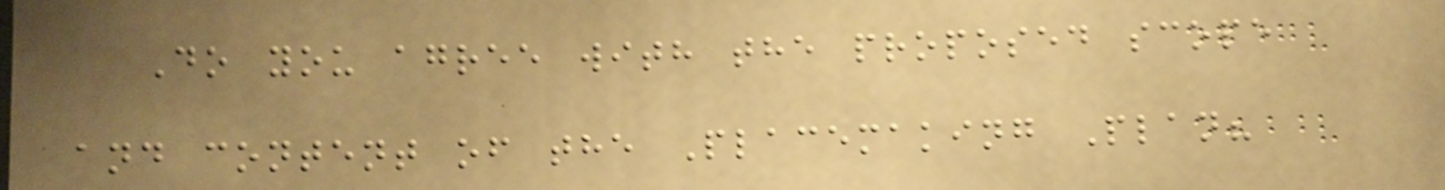Do you agree with the proposed scope
and content of the Placemaking Plan?
